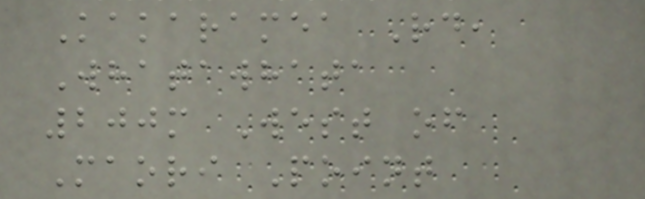Kakaramea Rd,
Whatawhata
200m West of
Maori Point
